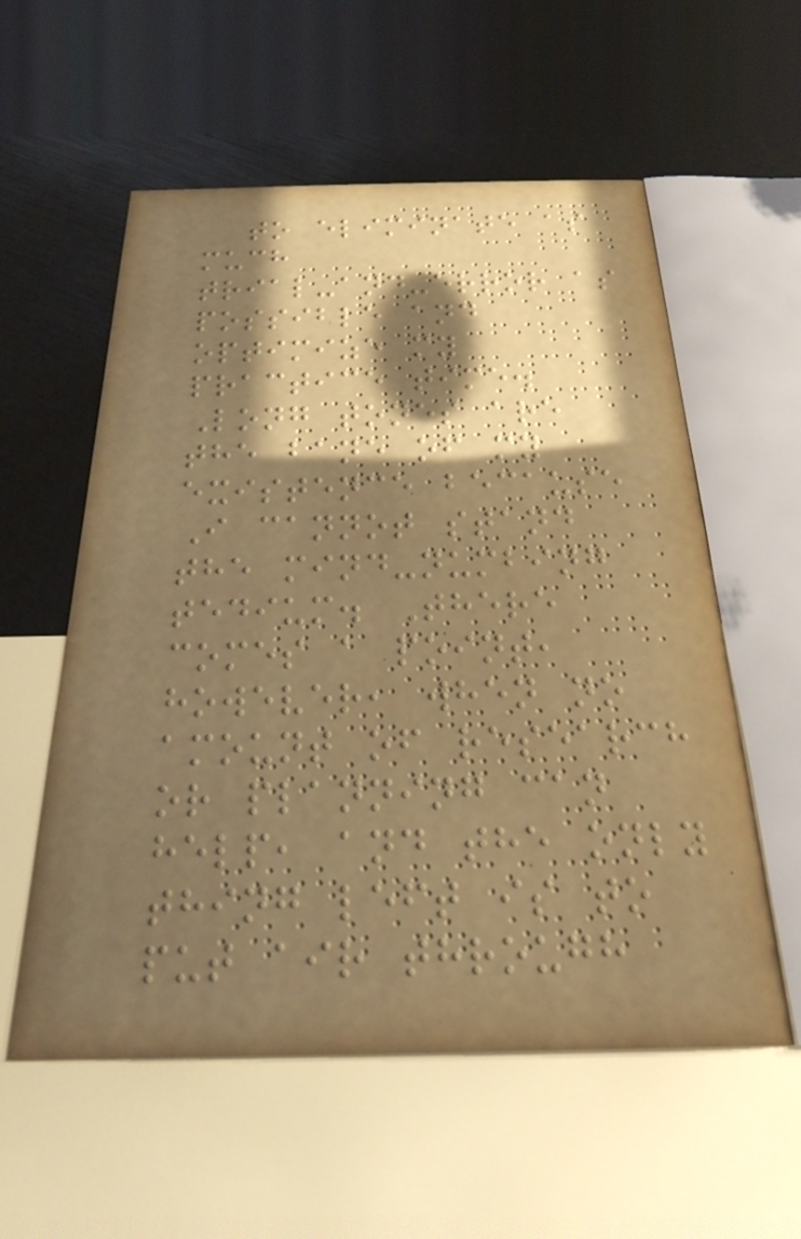to eliminate as
much
trial-and-error as
possible and
optimize my
practice time.
Long tones are
the bane of my
existence because
I cannot stand
the mind-numbing
tedium. There
comes a point,
however, when no
amount of research
or planning can
help, and the only
thing left is to
put air through
